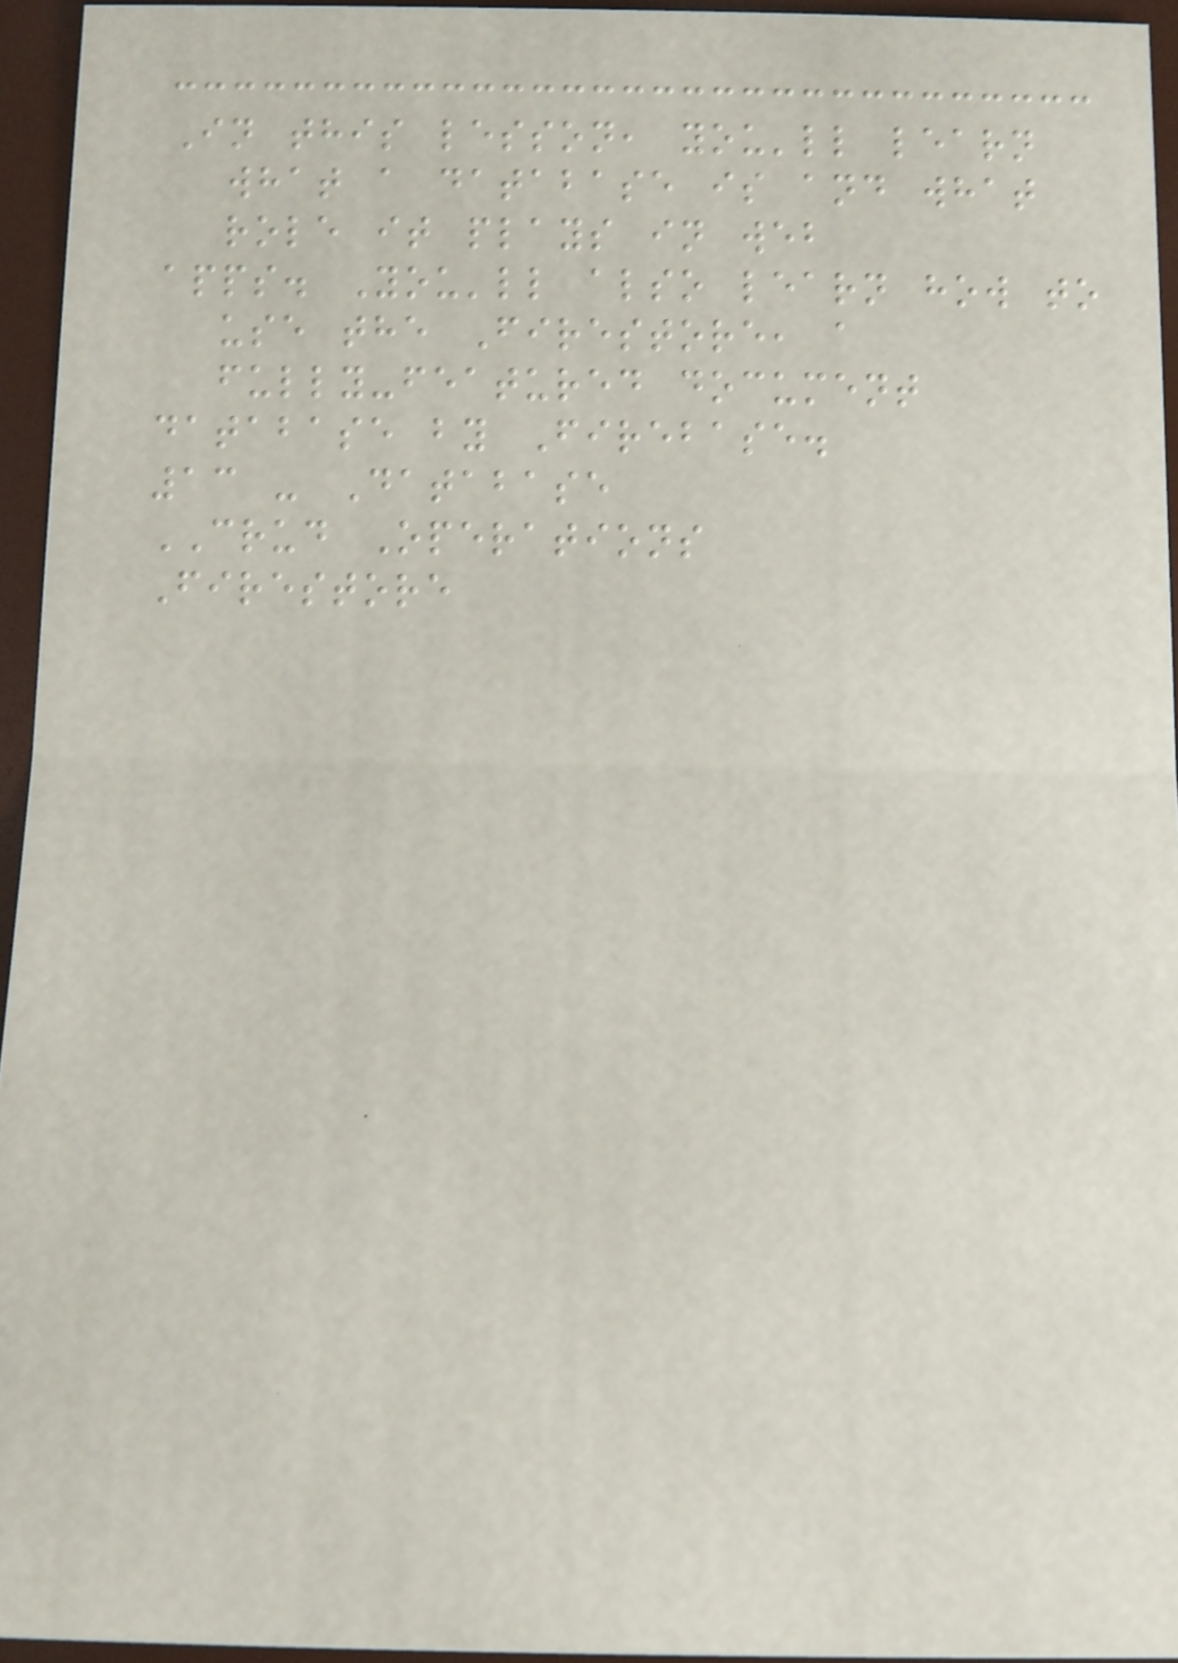In this lesson, you'll learn
what a database is and what
role it plays in web
apps. You'll also learn how to
use the Firestore, a
fully-featured document
database by Firebase.
13 - Database
CRUD Operations
Firestore
